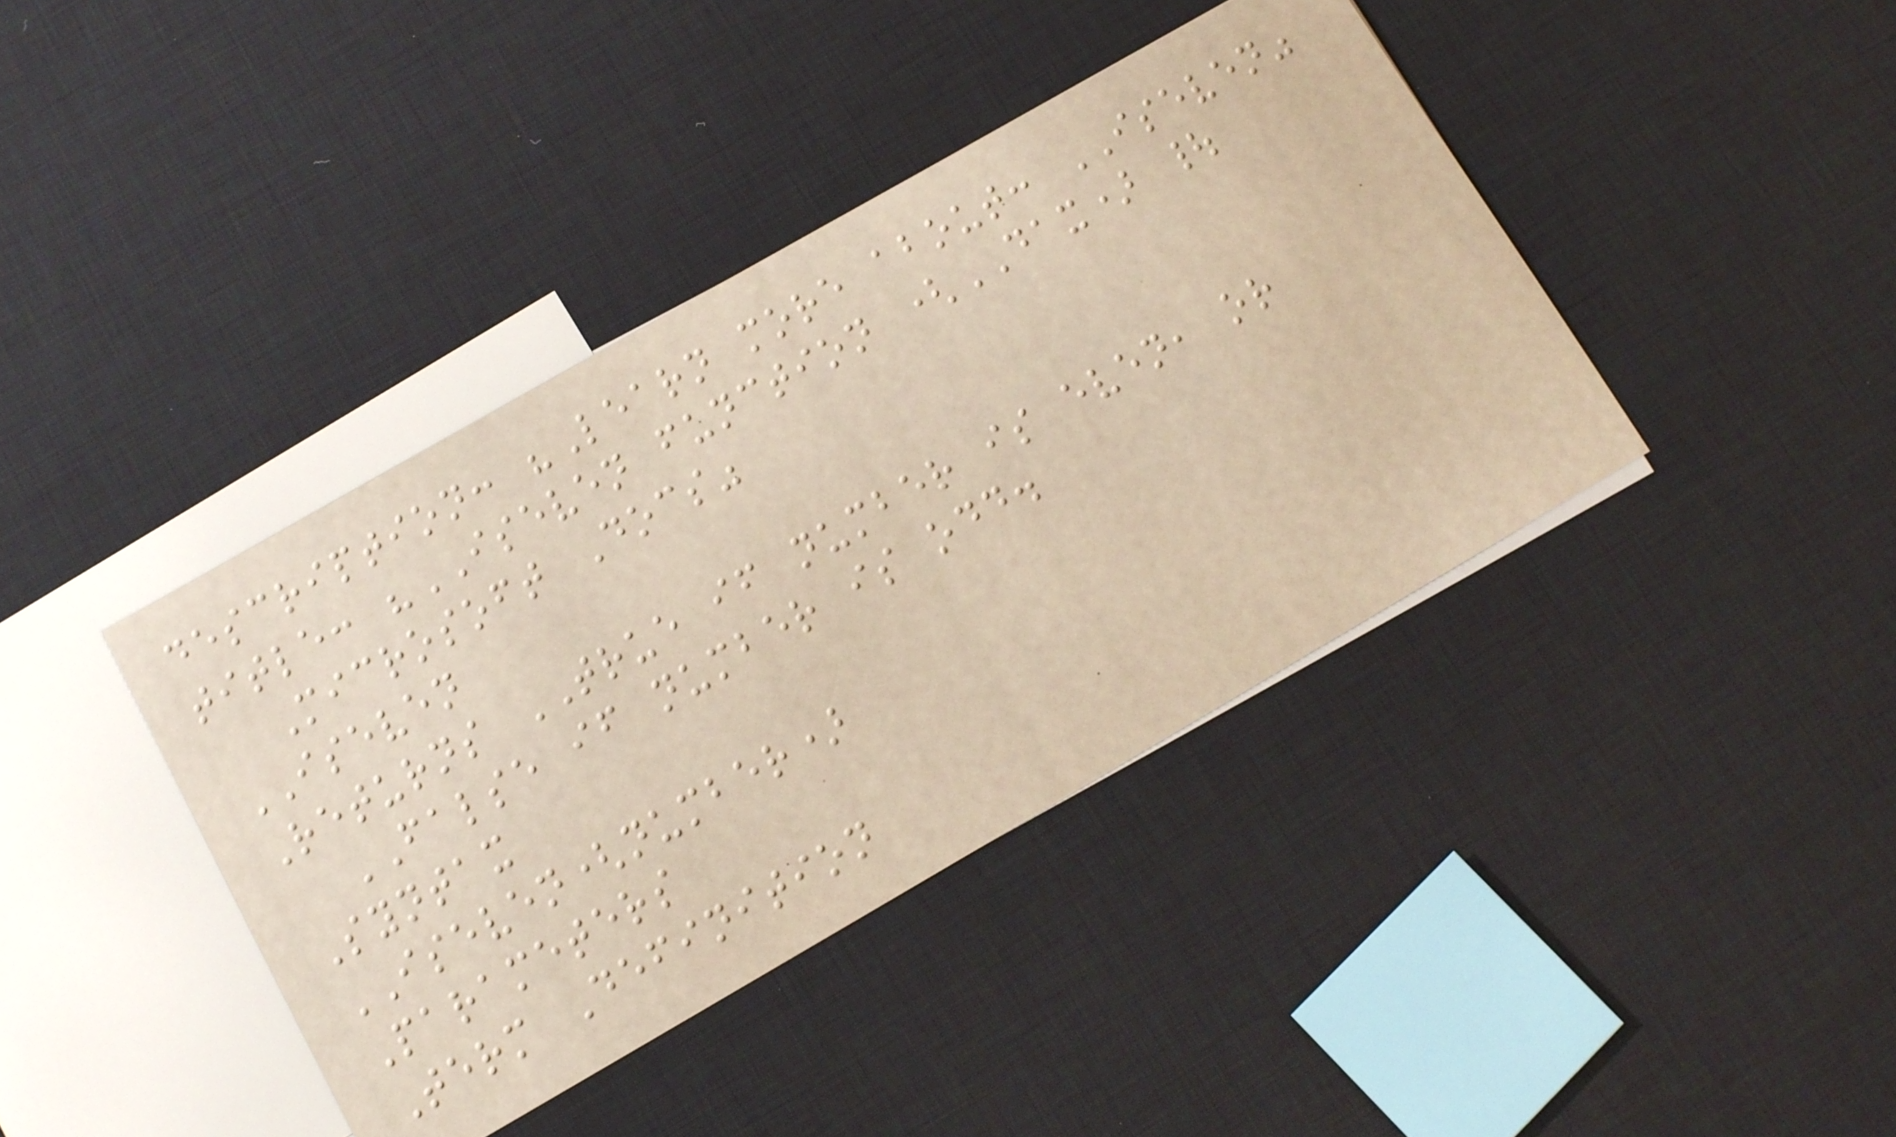description: "Learn more about: ISEVEN"
title: "ISEVEN function (DAX) |
Microsoft Docs"
ISEVEN
Returns TRUE if number is even, or
FALSE if number is odd.
Syntax
ISEVEN(number)
Parameters
Term Definition
